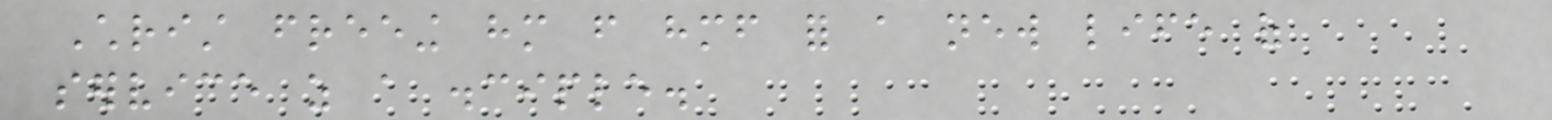Christ freeing him from himself for a new life of
service as a disciple.
